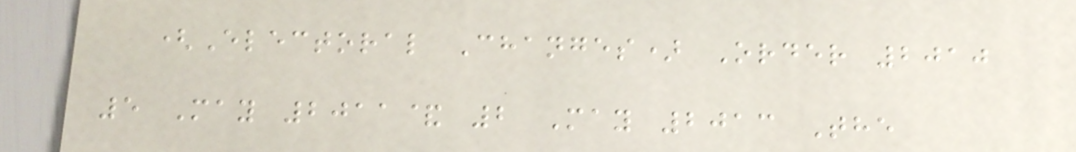(Electoral Changes) Order 2010
5 May 2011& 2 May 2013 The
